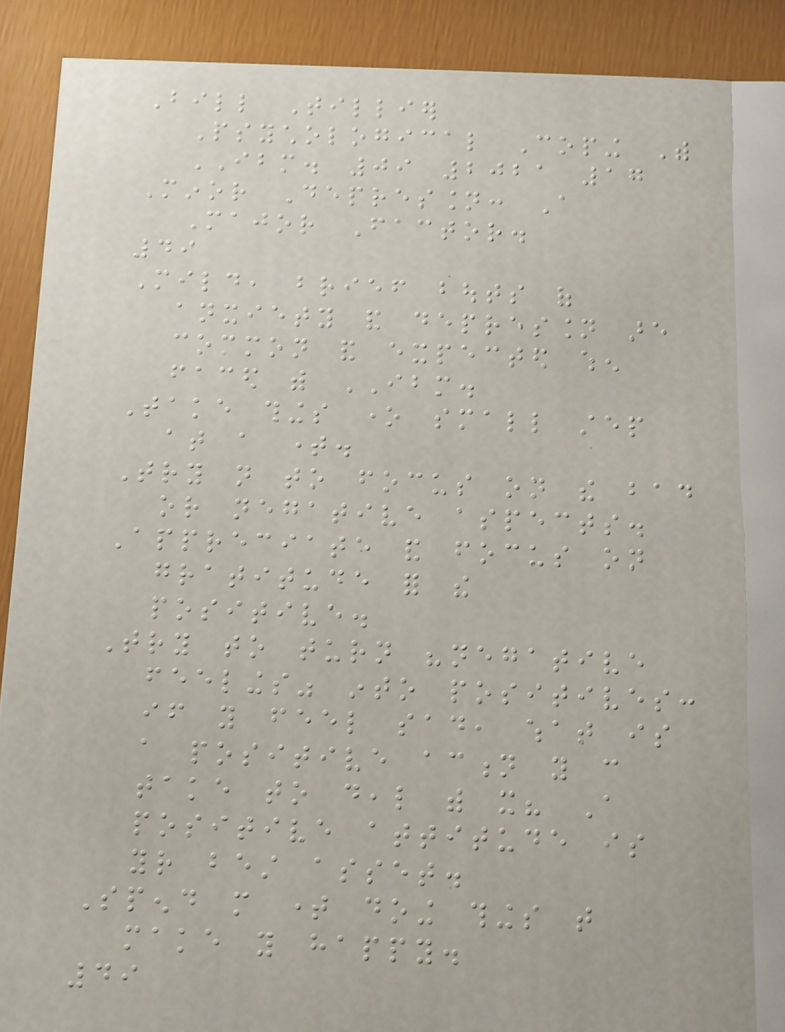Bill Tillier
Psychological Coping With
IBM. 09 2021 17
Minor Depression: A
Major Factor.
49
Mild, brief bouts of
anxiety and depression are
common and expected when
faced with IBM.
Take things one small step
at a time.
Try not to focus on the bad
or negative aspects.
Appreciate and focus on
gratitude for the
positive.
Try to turn "negative
feelings" into positives:
if you feel sad, what is
a positive action you can
take to deal with it? A
positive attitude is
your best asset.
Spend more time doing things that
make you happy.
49
